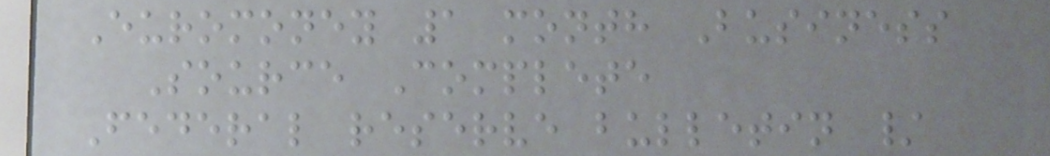Euromoney 1 month Business
Source Complete
Federal reserve bulletin /
